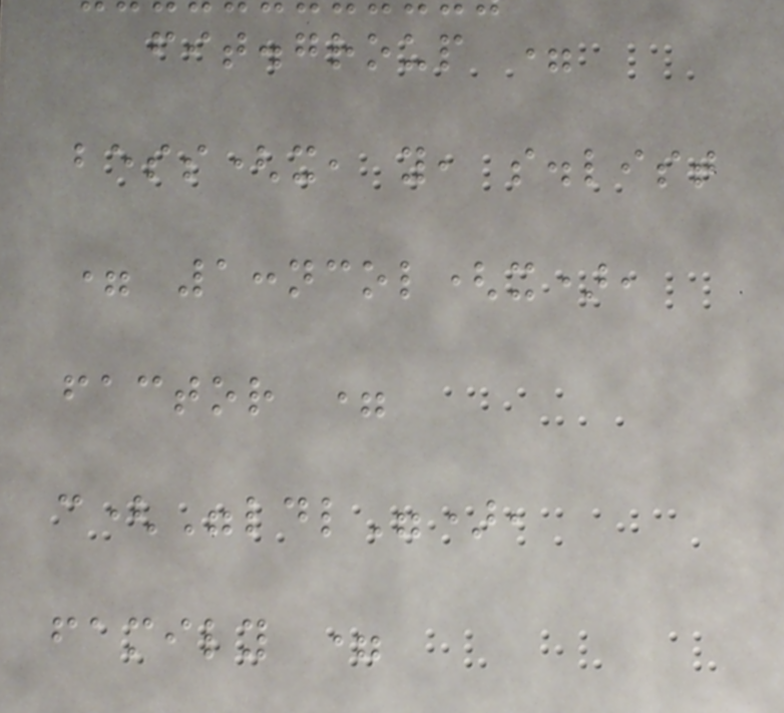fit.group =
bess(x, y, s.list
= 1:ncol(x),
factor =
c("ldl"),
family =
